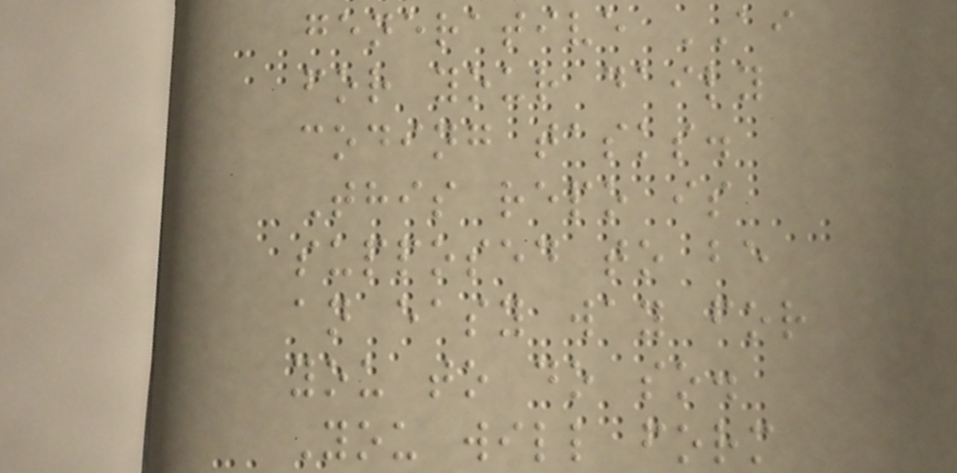generative AI
for your daily
coding tasks.
This repo is
supposed to be
an easy way for
you to do so.
You will form
